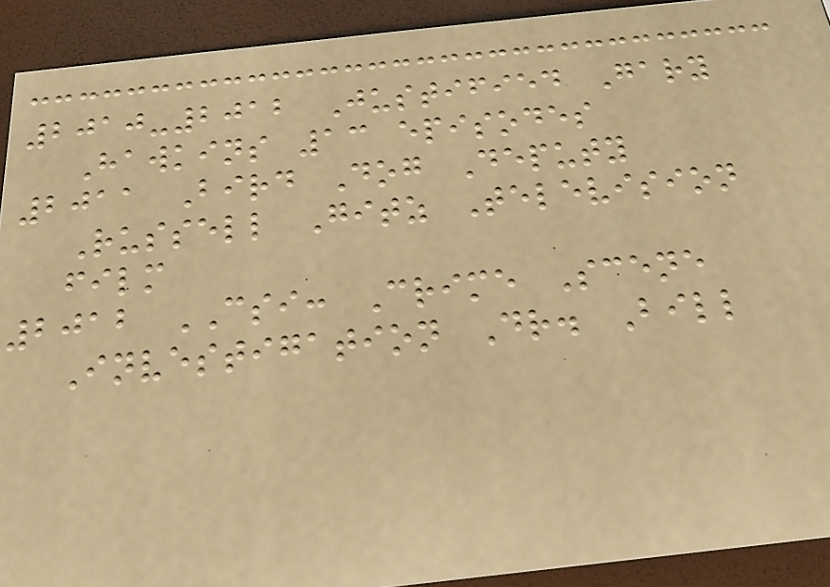2010-2012 Justified Gary
Hawkins 13 episodes
2011 Bird Dog Deputy
Russell Gitz Television
film
2012 CSI: Crime Scene
Investigation Dr. Bill
